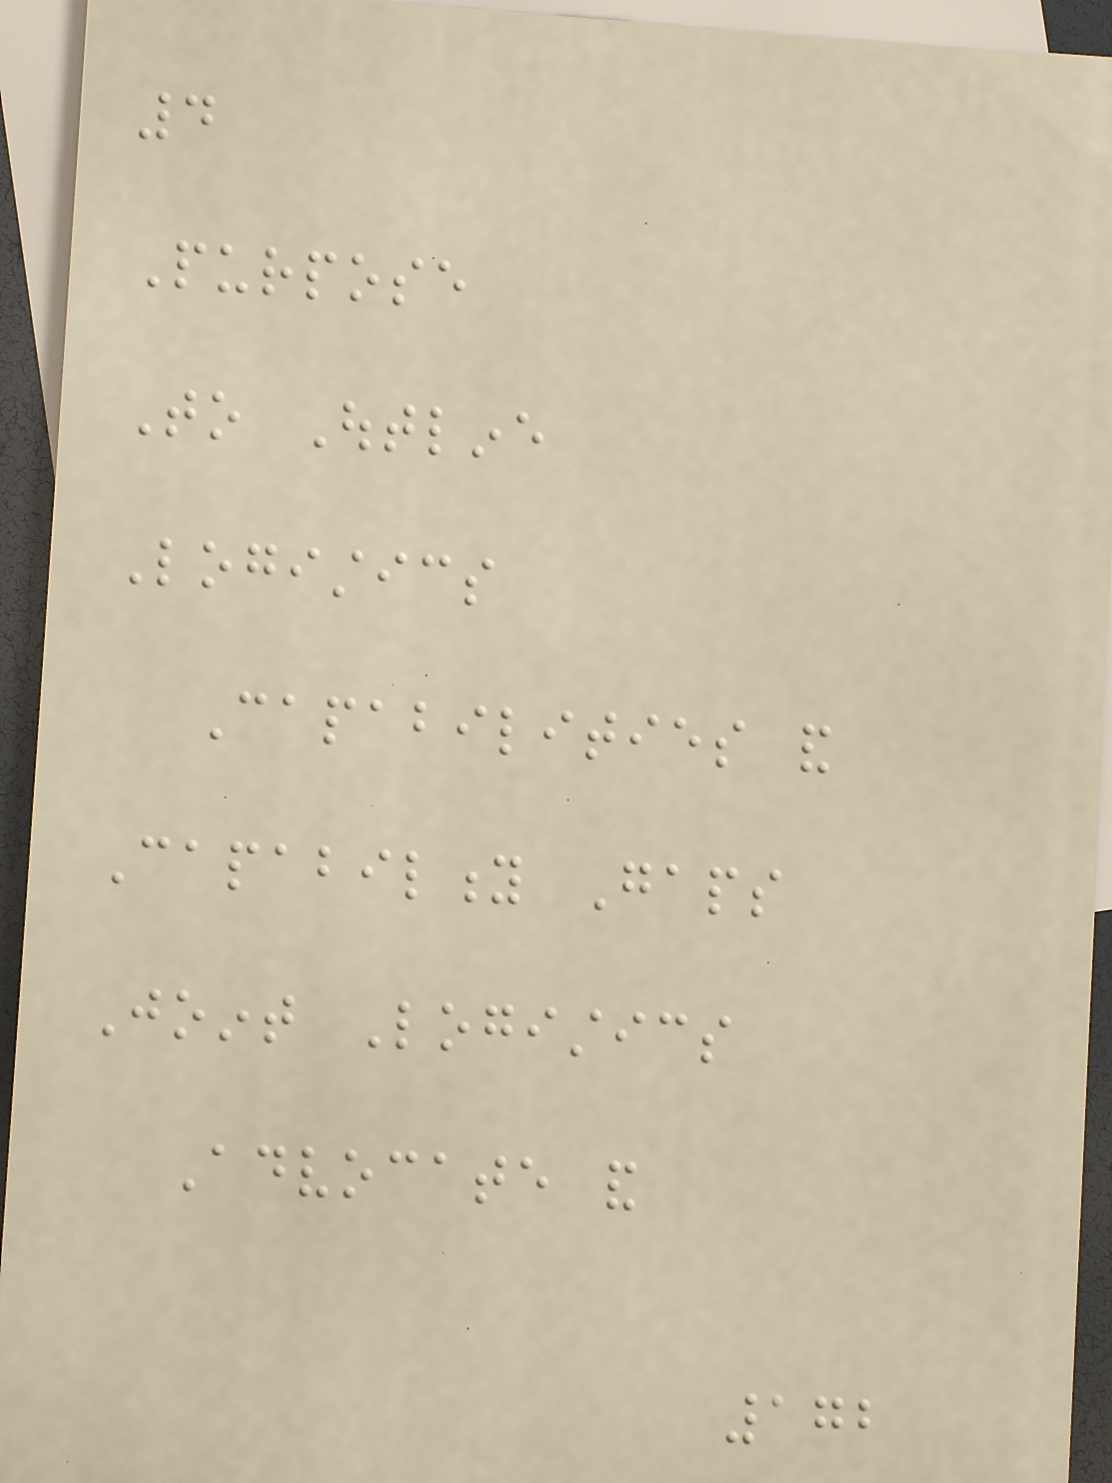4
Purpose
To Outline
Logistics
Capabilities and
Capability Gaps
Joint Logistics
Advocate and
172
